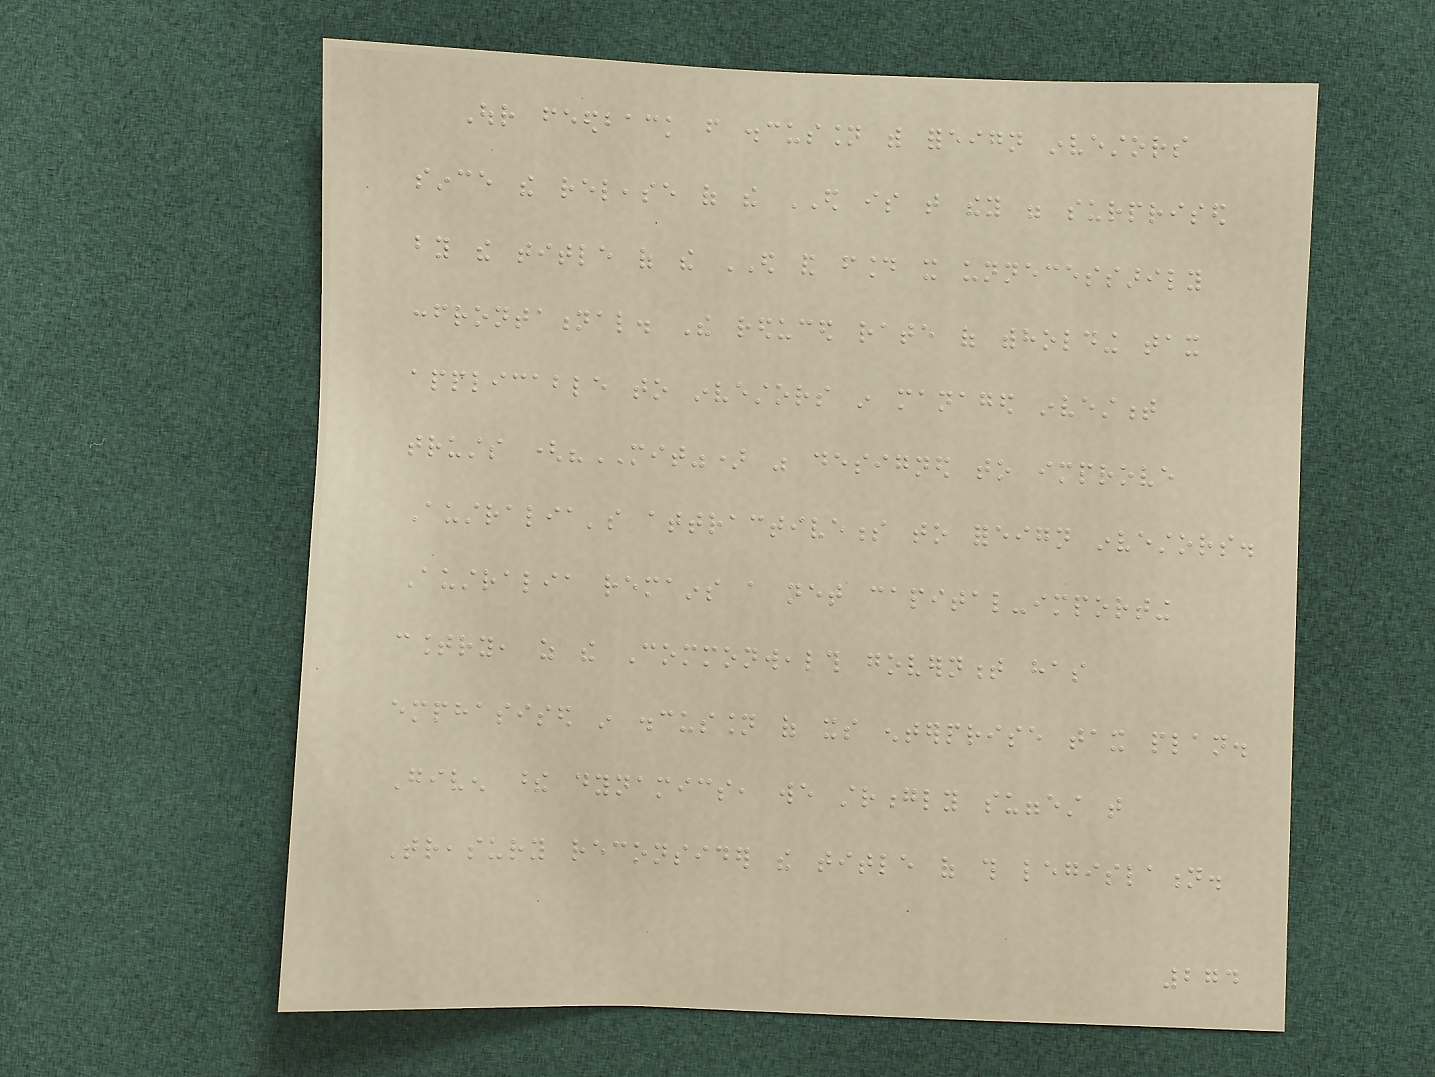Our feedback from discussion with foreign investors
since the release of the ED is that they were surprised
by the title of the ED and found it unnecessarily
confrontational. The reduced rate of withholding tax
applicable to investors in managed investment
trusts ("MIT") was designed to improve
Australia's attractiveness to foreign investors.
Australia remains a net capital-importing
country, as the Commonwealth government has
emphasised in discussion of its enterprise tax plan.
Given these dynamics, we strongly suggest that
Treasury reconsider the title of this legislation.
274
